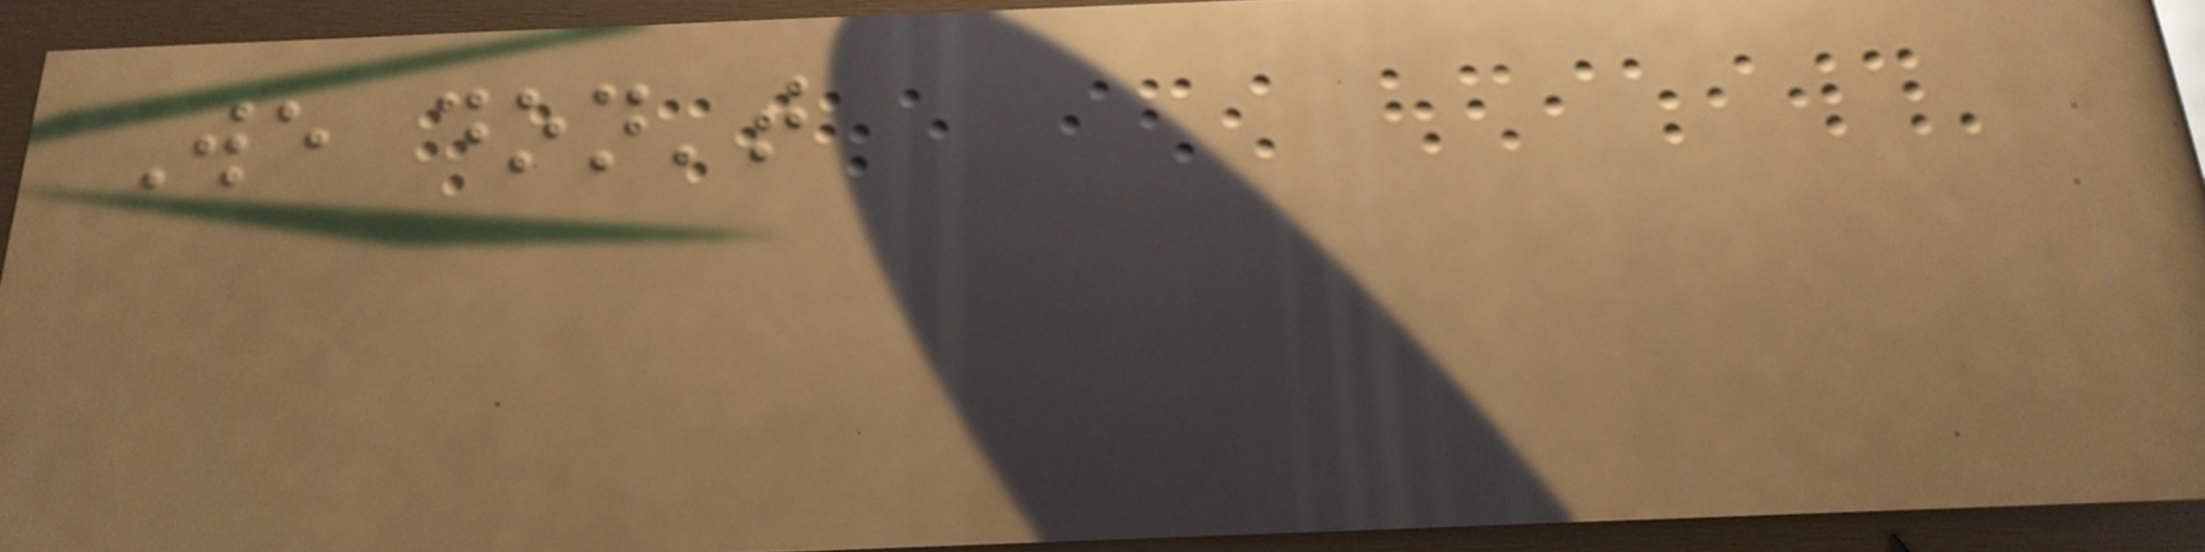We don't
